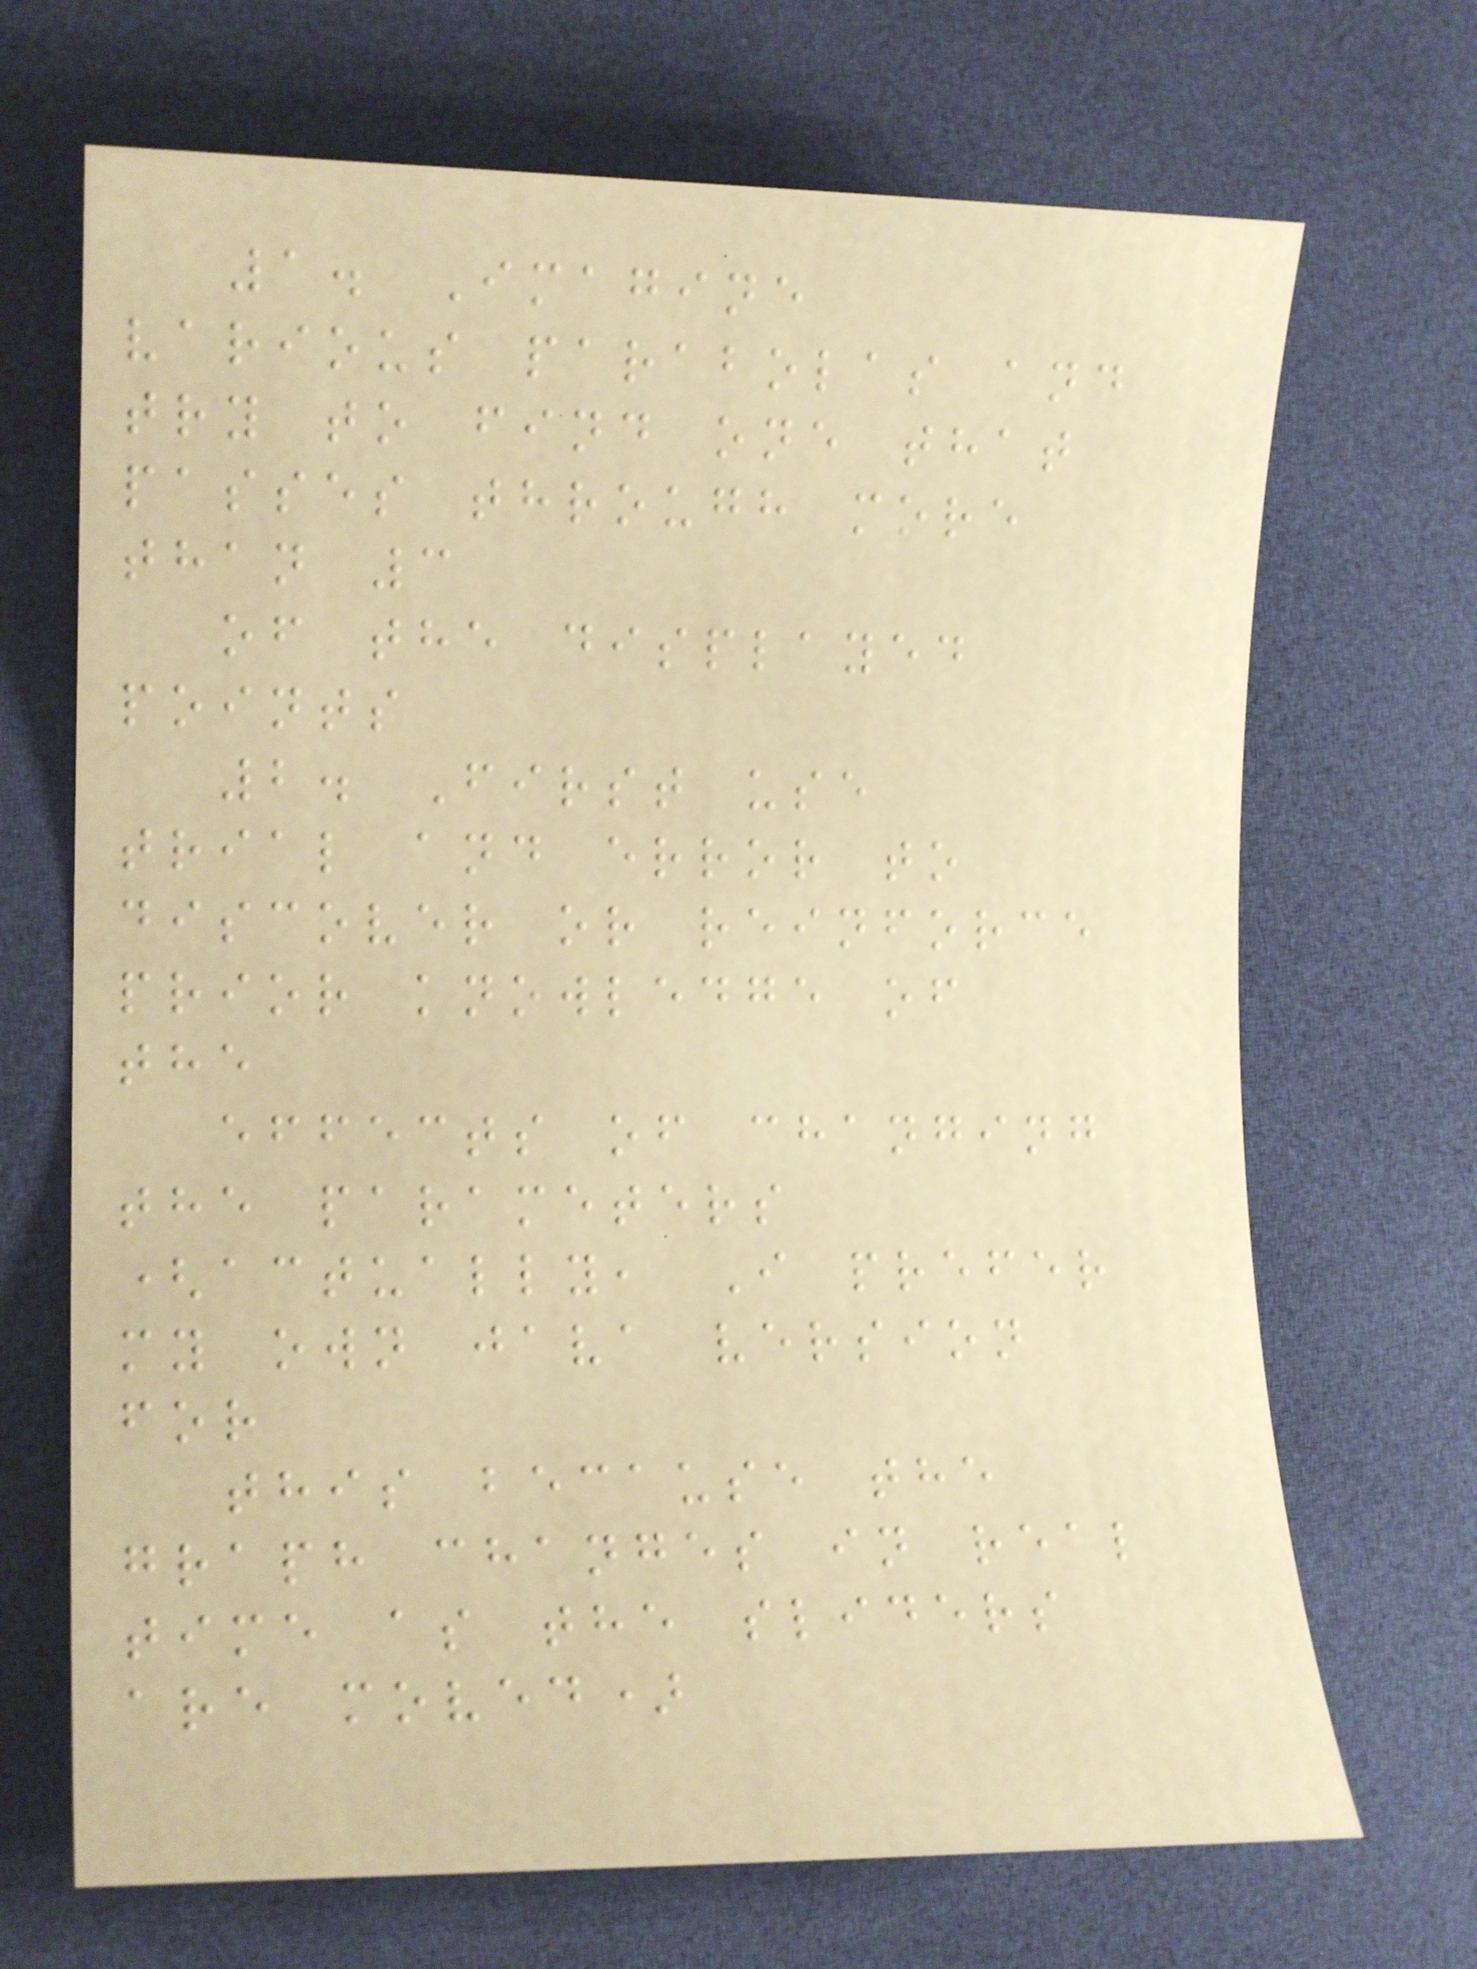1. Imagine
various parabolas and
try to find one that
passes through more
than 3
of the displayed
points
2. First use
trial and error to
discover or reinforce
prior knowledge of
the
effects of changing
the parameters
(actually, I prefer
my own java version
for
this because the
graph changes in real
time as the sliders
are moved)
